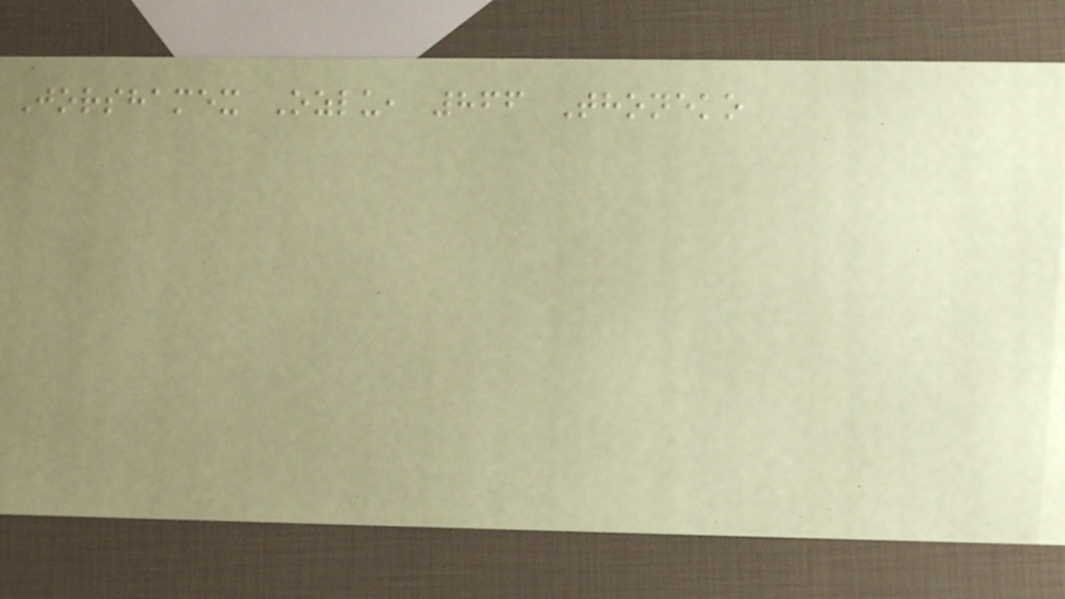Jorshamex Ozlu, 866 Thoneko
